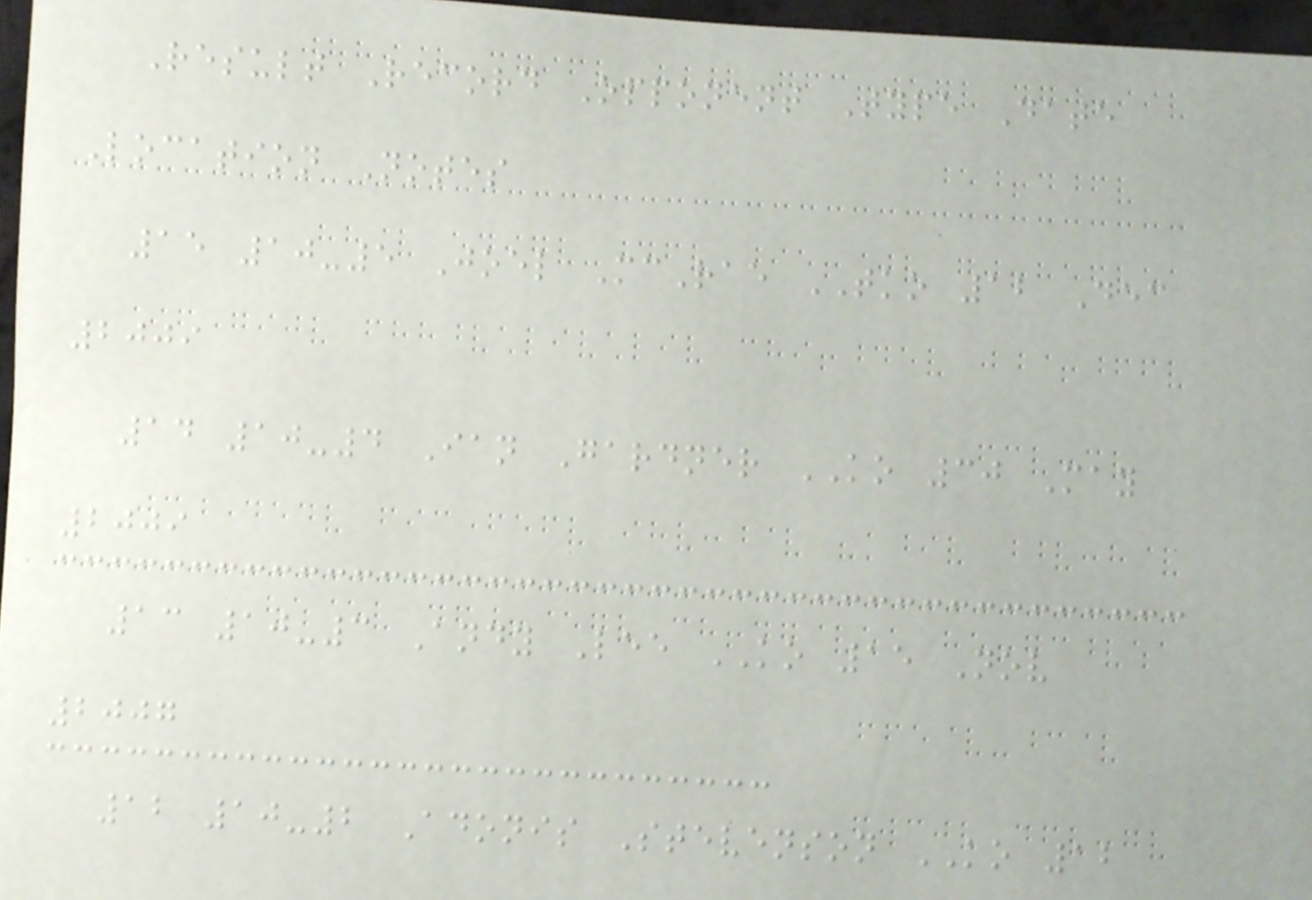Result Record Opponent Type Date
Location Notes
15 10-5 Joel McRae TKO 12 Dec
2009
14 10-4 Ian Gardner KO 30 May
2009
13 10-3 Andy Lee KO 15 Nov
2007
12 10-2 Adonis Stevenson KO 12
